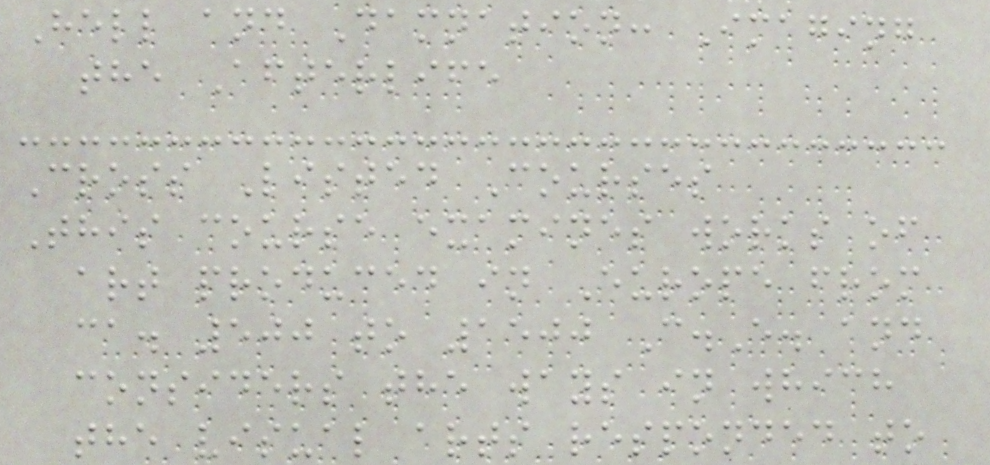Hell and Damnation: Imaging
the Afterlife
Cross Listed Courses
This course examines works of
art produced in Europe from
ca. 500 to 1500 C.E. and
considers the ways in which
the visual arts responded to
